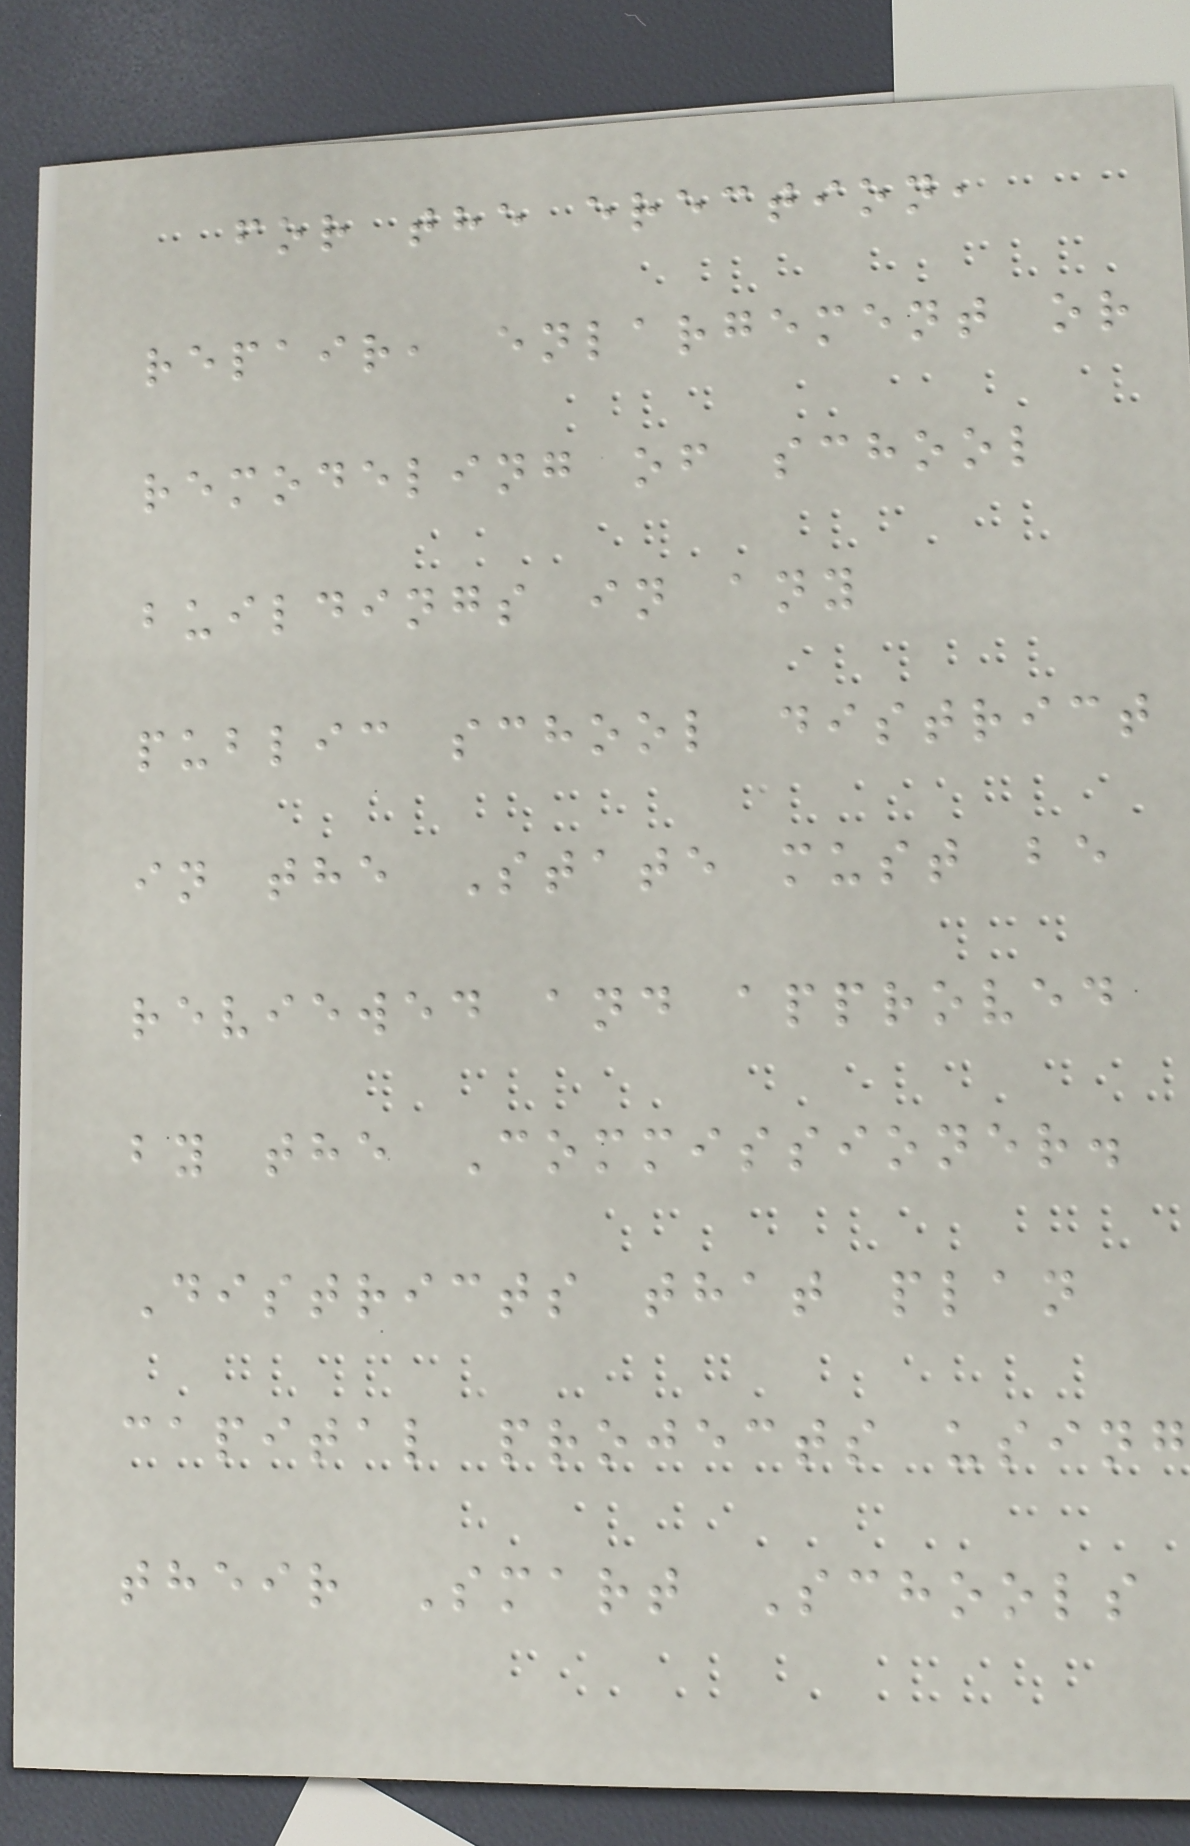for the erection,
repair, enlargement or
remodeling of school
buildings in any
public school district
in the State must be
reviewed and approved
by the Commissioner.
Districts that plan
capital projects using
their Smart Schools
